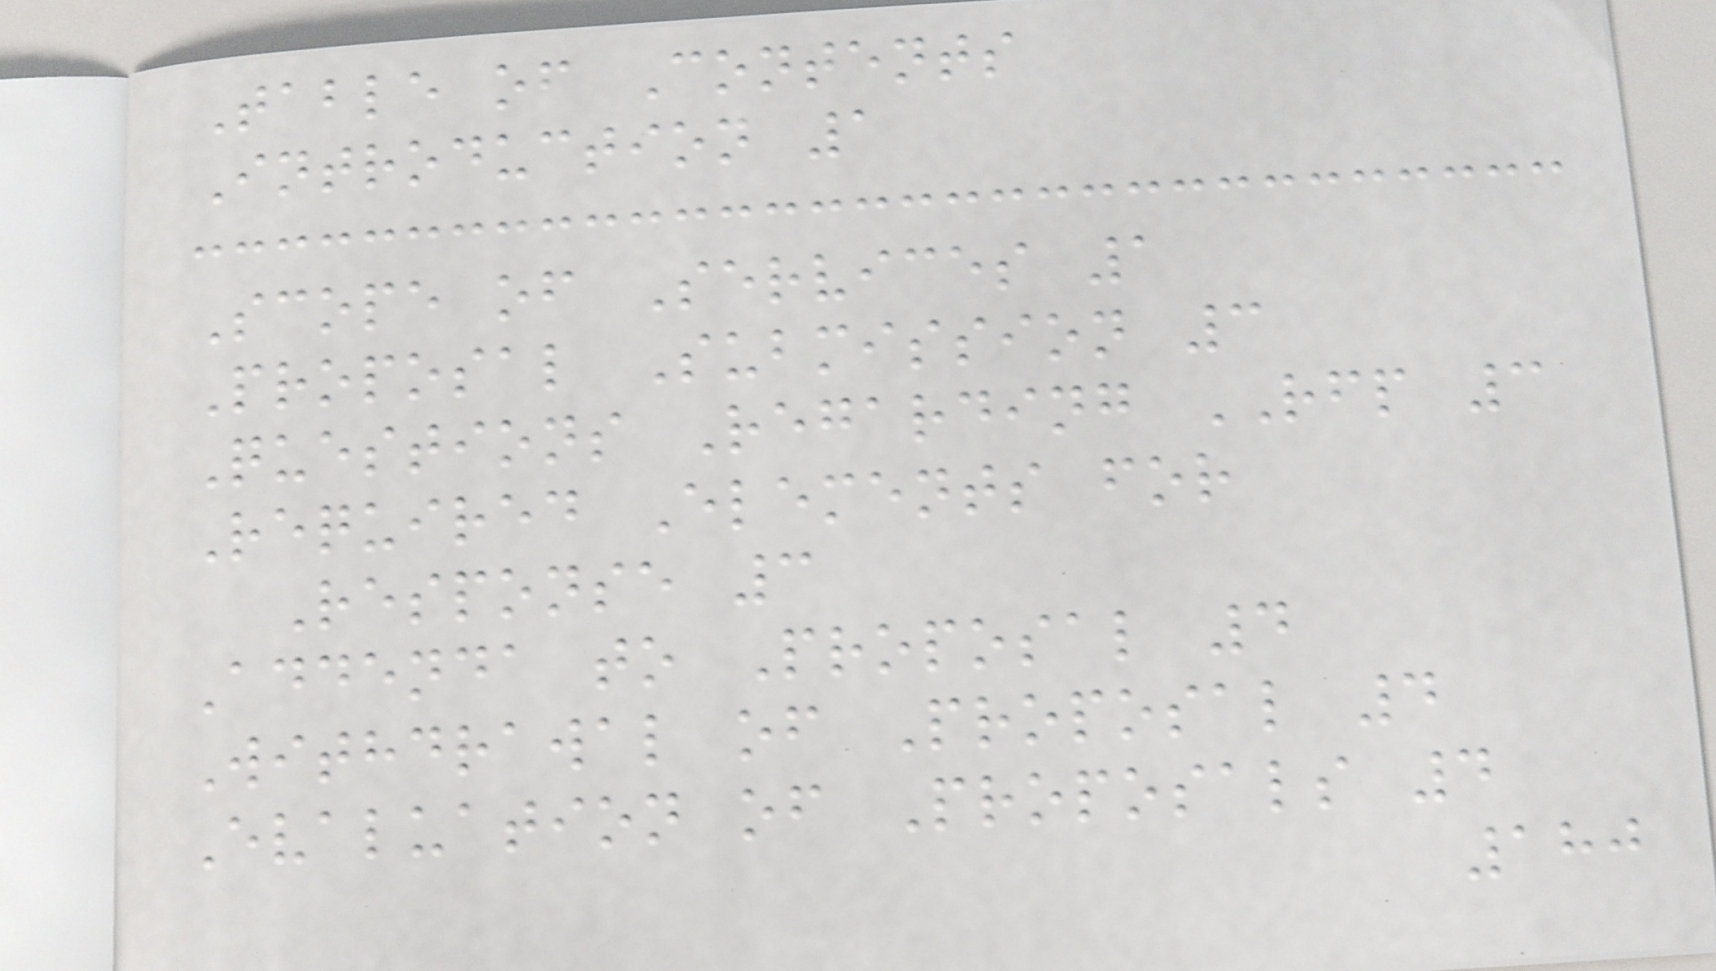Table of Contents
Introduction 1
Scope of Services 1
Proposal Submission 3
Questions Regarding RFP 3
Required Elements for
Response 3
Addenda to Proposal 4
Withdrawal of Proposal 4
Evaluation of Proposals 4
180
